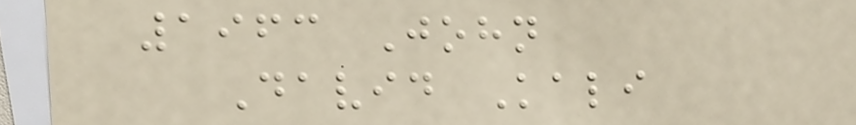1963 John
David Kali
